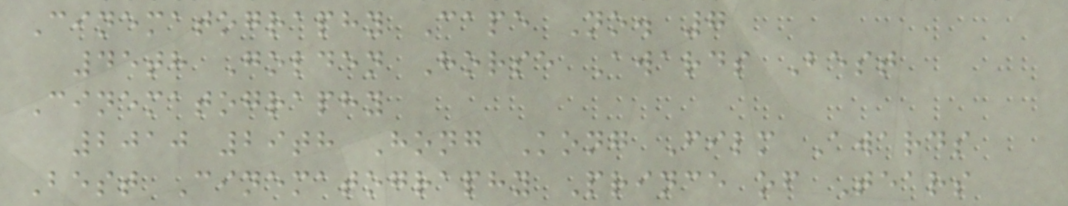Cinematography Cape No. 7
45th Golden Horse Awards Best
Cinematography
2010 29th Hong Kong Film Awards
Best Cinematography Prince of Tears
